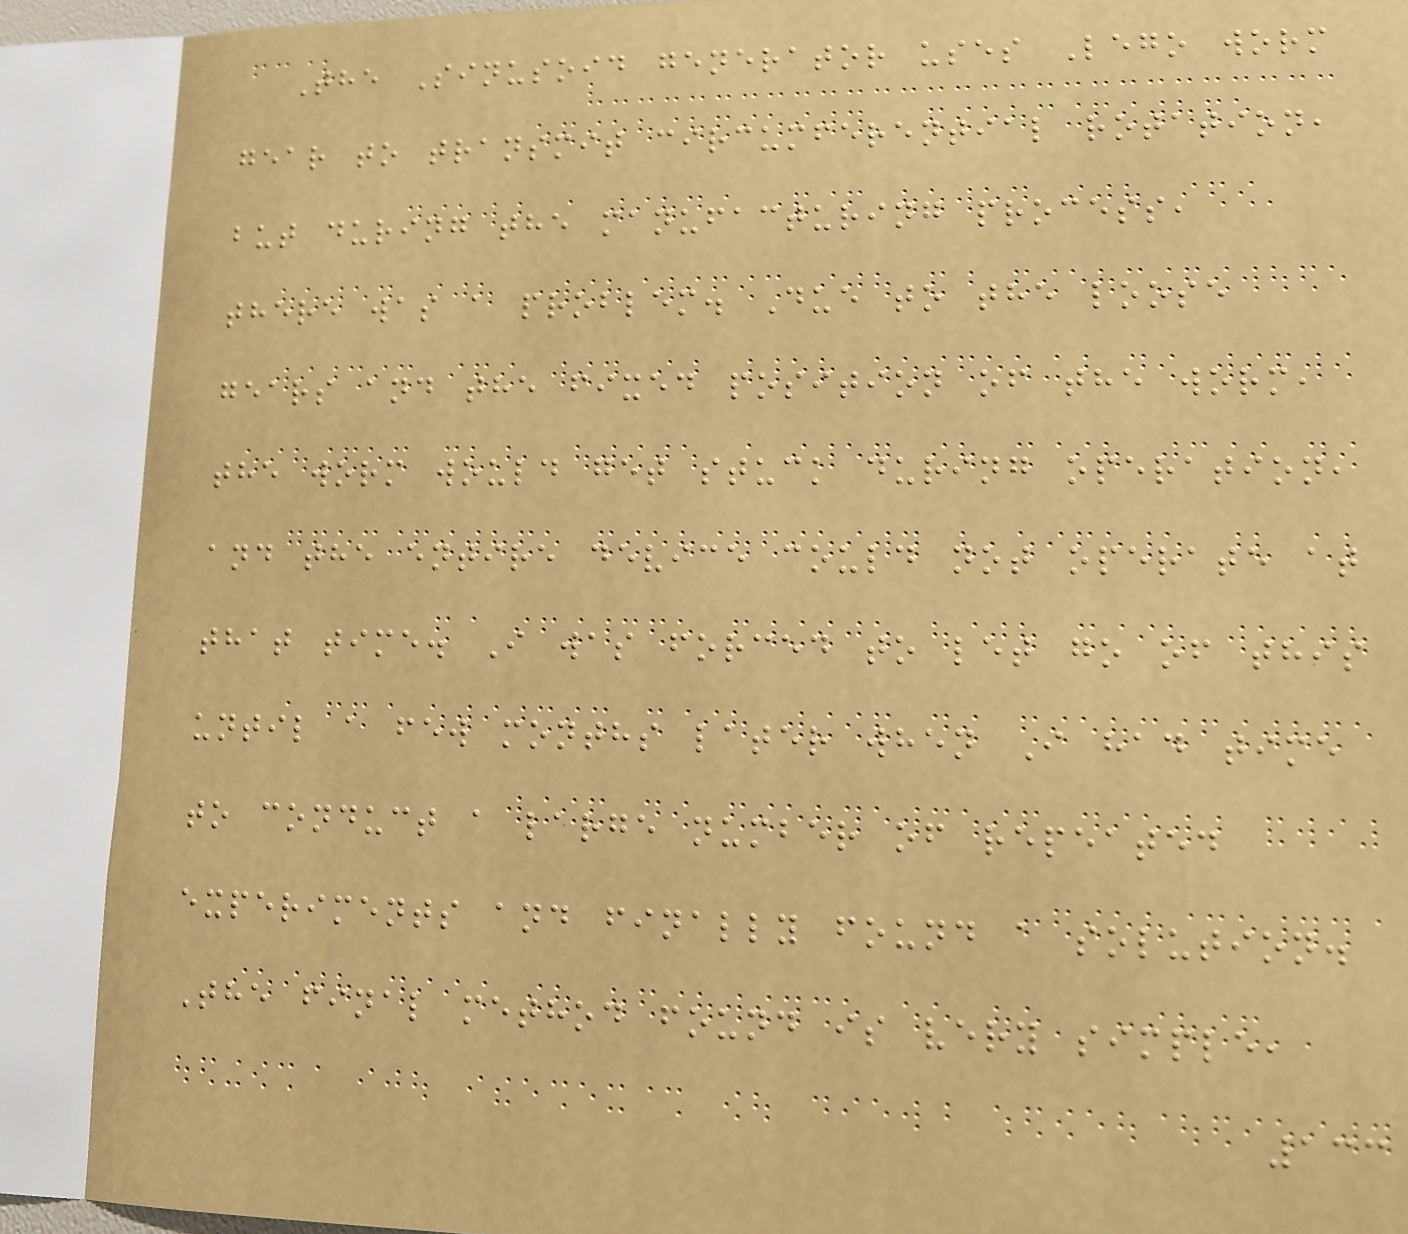The Sinusoid generator uses Lego worm
gear to transmit circumferential rotation,
but during the manufacturing process,
there was a problem. Due to the loose
gears and the fixed position of the worm,
the worm would get stuck during operation,
and the entire device could not operate at
that time. I was forced to let go of this
until a few months later when I had time
to conduct a large number of repeated
experiments and finally found a solution.
The final method found is very simple,
133
